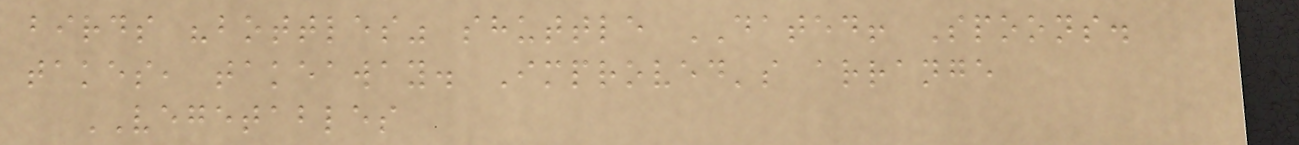birds "bottles" shuttle DATED! Spoons.
takes, takeaway. Improved's arrange
VEGETABLES
